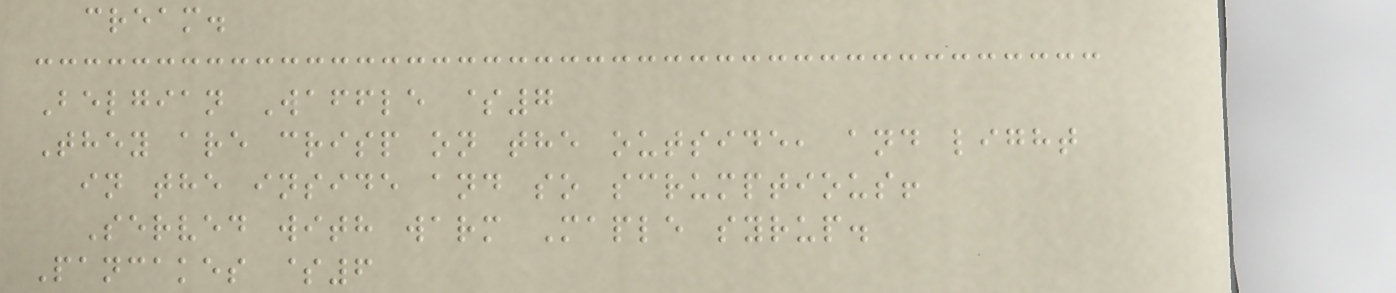cream.
Belgian Waffle $7
They are crisp on the outside, and light
in the inside and so scrumptious!
Served with warm Maple syrup.
Pancakes $6
